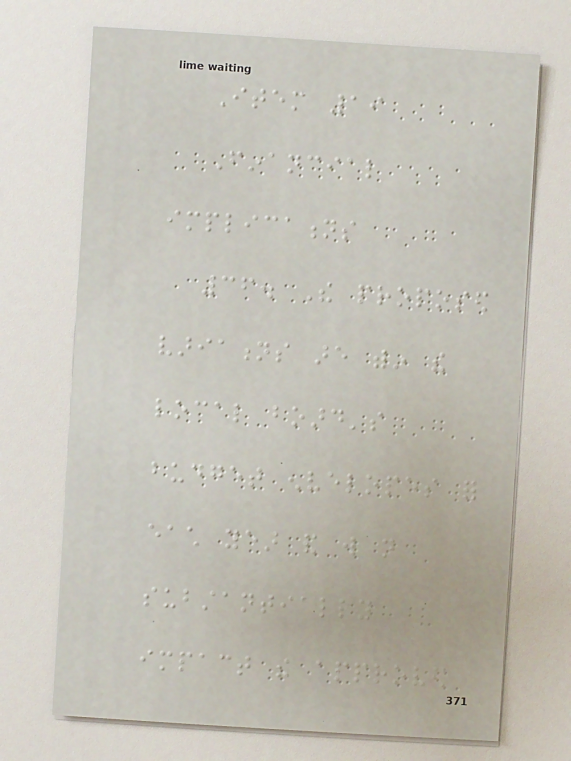Item 19
Financial
implications
36. The proposed
variations are within the
local board's
budget envelopes for
each year and will not
substantially
impact the approved
